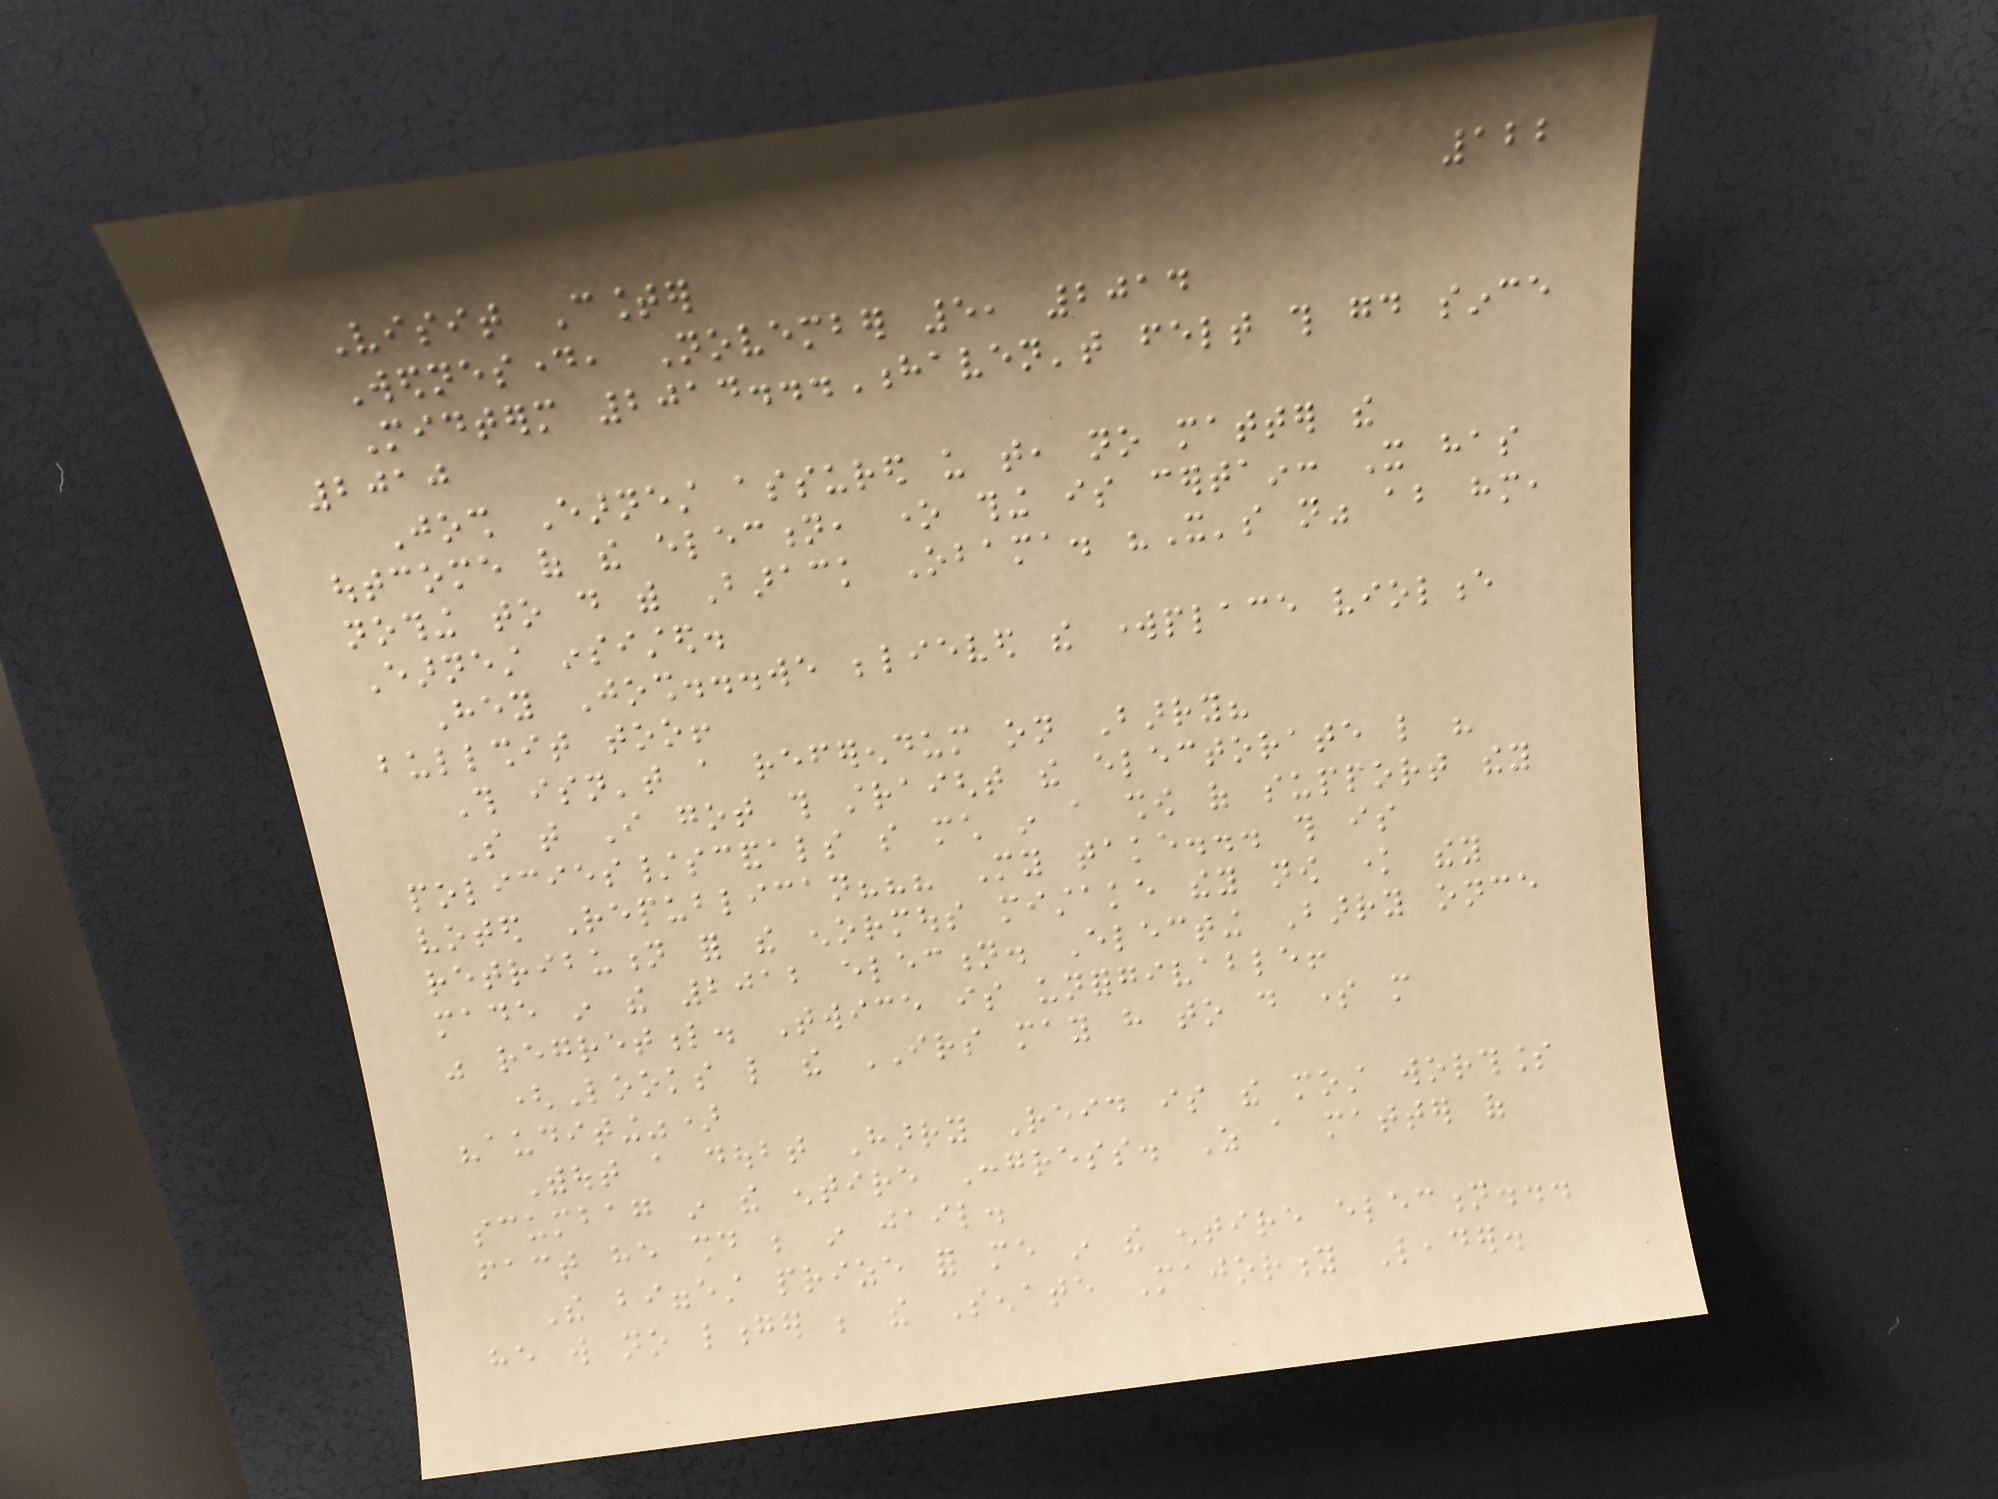122
Visit Counter
Wednesday, November 5, 2014
Midterm 2014...Haven't felt this good since
2010
Josh Earnest assured us that, no matter the
outcome of the election, one thing is certain: It has
nothing to do with Barack Obama. "It's not" about him,
Earnest insisted.
Hey Josh...we believed the workplace violence
bullshit too!
This isn't a referendum on Barry?
So that I got this straight the electorate like his
policies/scandals so much in a show of support they
voted Republican??? My take... this is
retribution for the enormous mistake they now know they
made in the 2012 election. Electing Barry once
was regretful. Twice is unforgivable!
(Looks like the IRS may have to do some more
"auditing")
Without a doubt Harry Reid is the most worthless
scumbag in the entire Congress. As a matter of
fact he should be in jail.
The biggest prize for me in the entire election...
he will no longer be the Senate Majority Leader.
